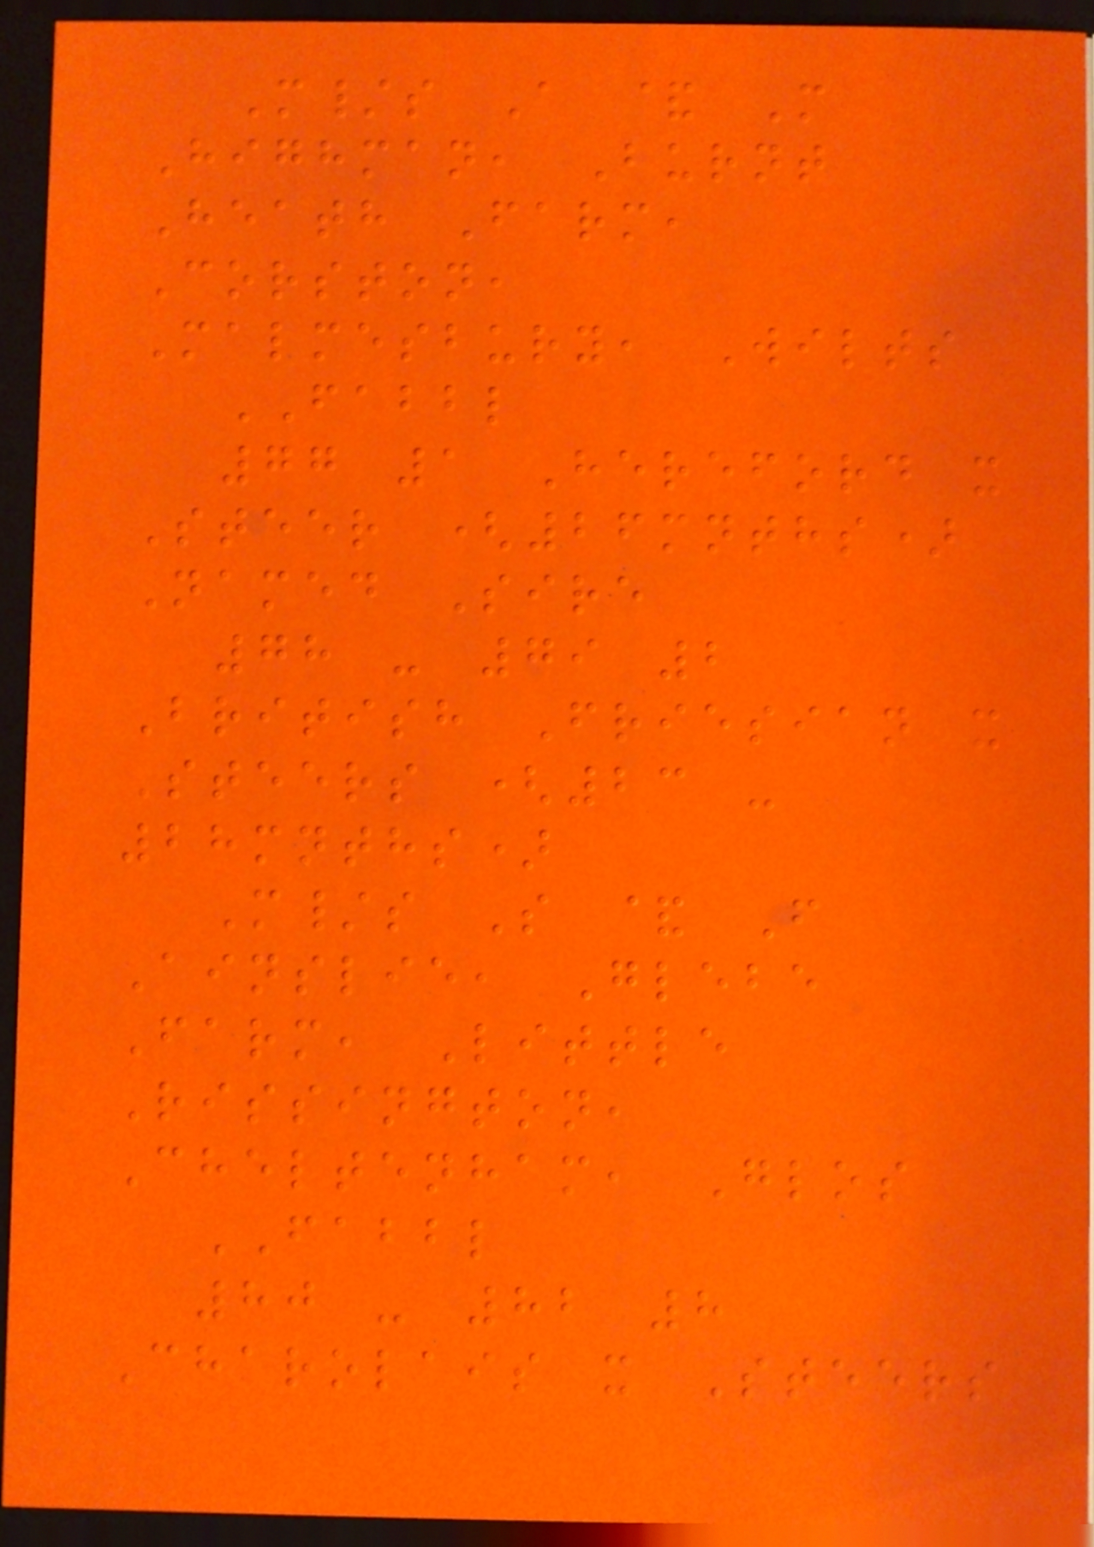M/s A & M
Highman, Burnt
Heath Farm,
Corston,
Malmesbury, Wilts
FABBL
77 1 Hereford x
Steer (26mnths)
Named Sire
78 - 79 2
British Friesian x
Steers (23 -
28mnths)
M/s S & F
Ainslie, Glebe
Farm, Little
Rissington,
Cheltenham, Glos
FABBL
80 - 82 8
Charolais x Steers
